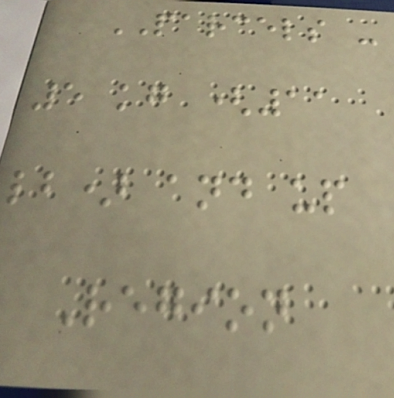PARCELS -
5 kg (11
lb) and up
Region
